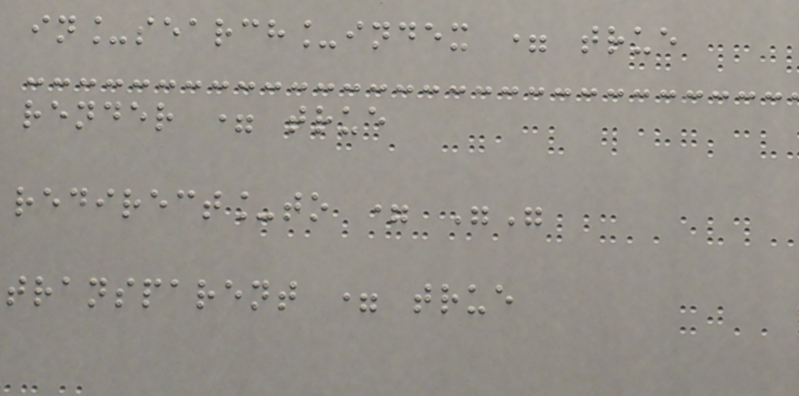in_search_index = true
render = true
redirect_to = ""
transparent = true
